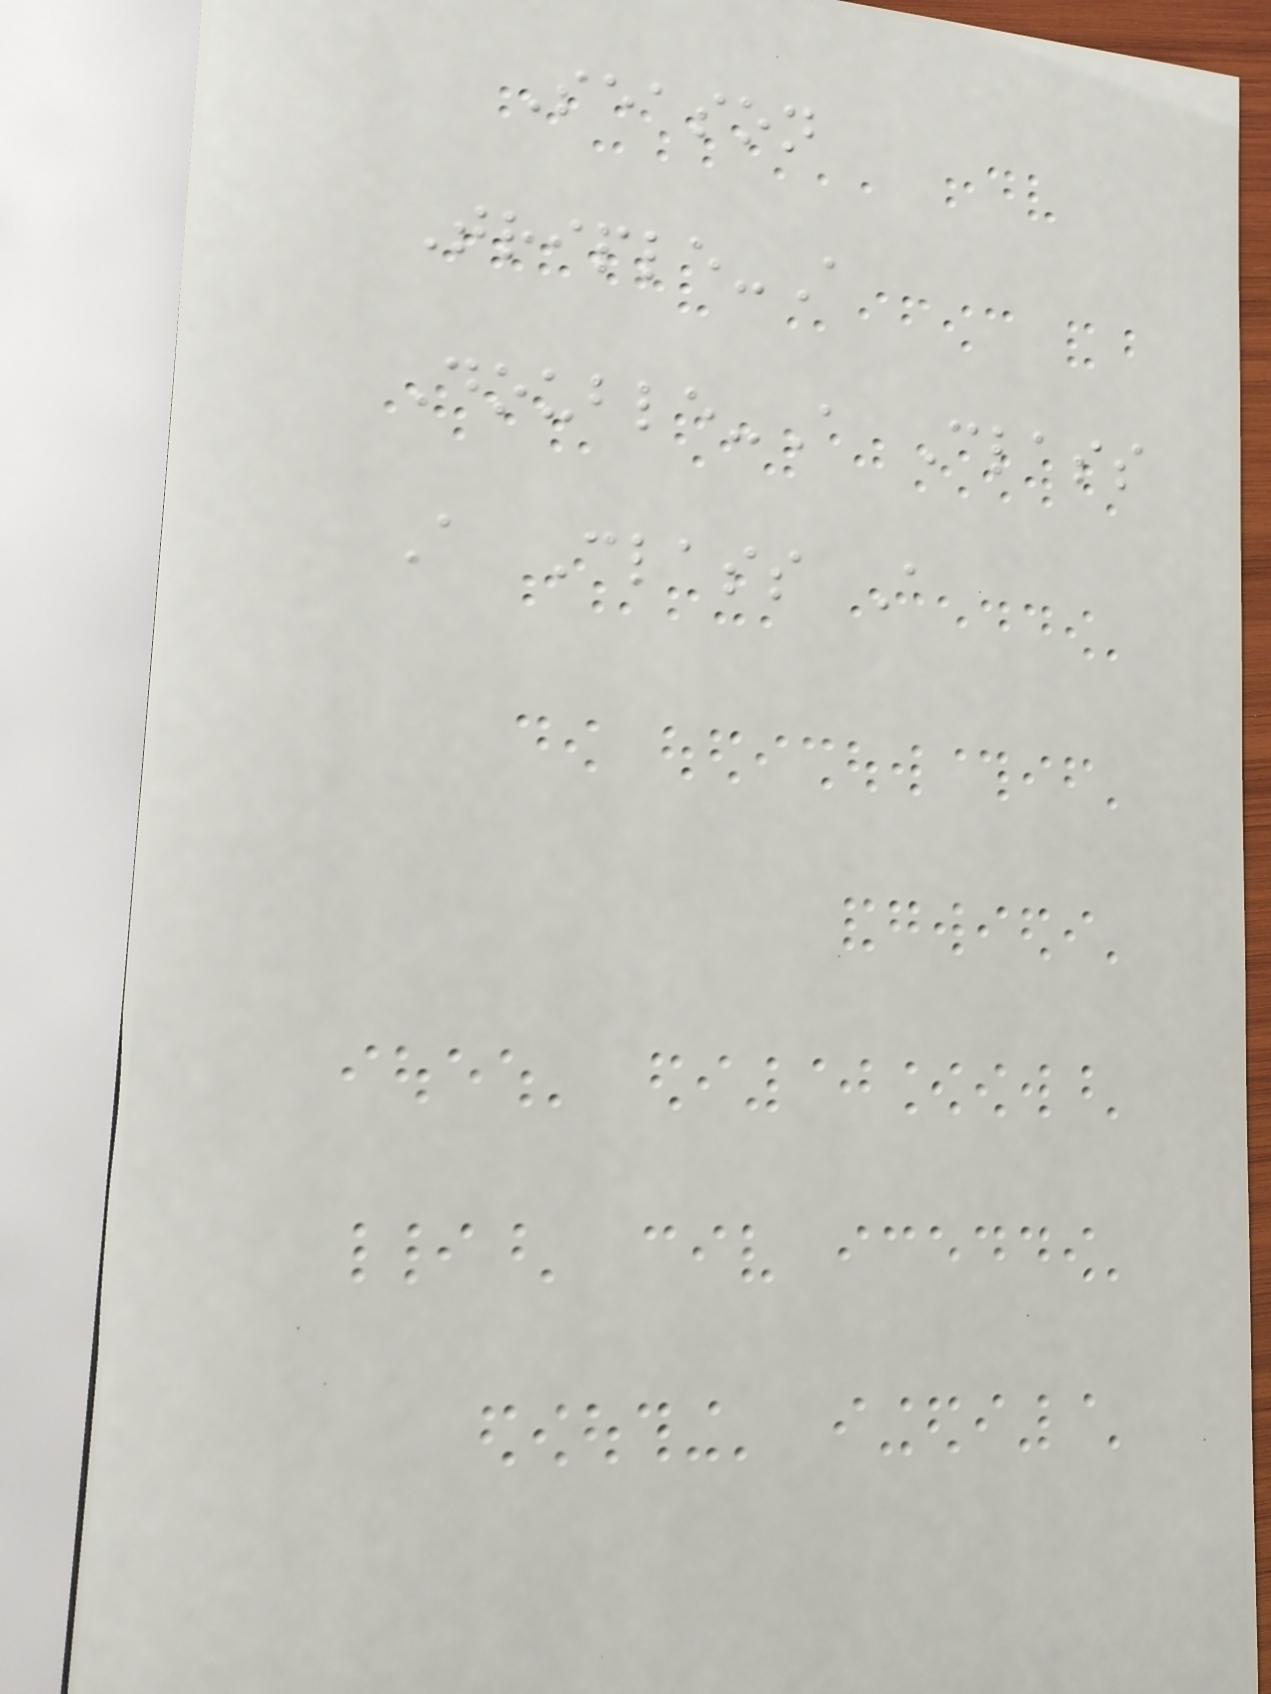Season
Triple-A
Double-A Class
A Class A
